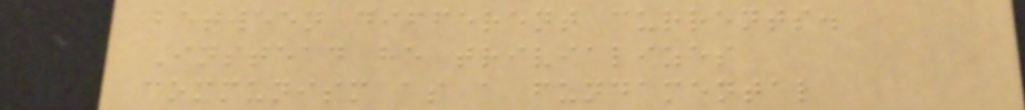between different currents.
Instead he trivializes
communism as a fundamental
